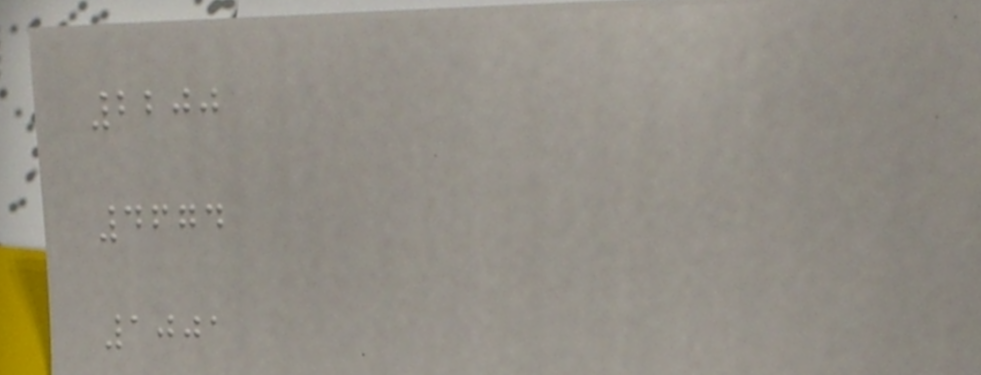2200
4674
1001
